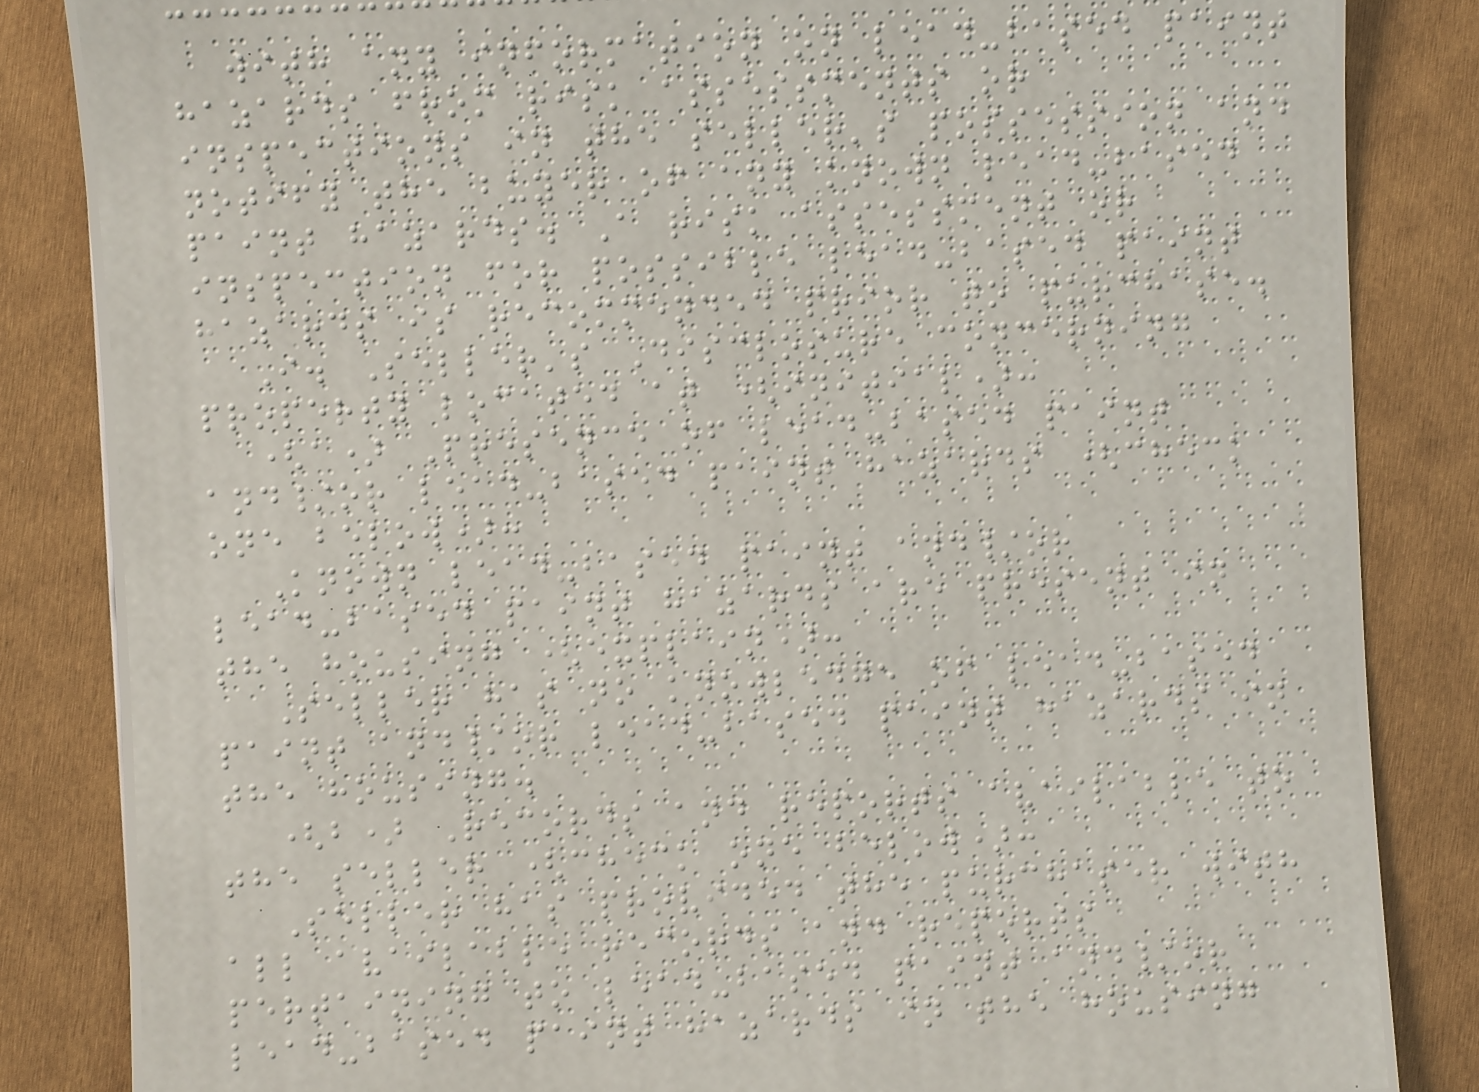with any information on lead-based paint
hazards from risk assessments or
inspections in the seller's possession and
notify the buyer of any known lead-based
paint hazards. A risk assessment or
inspection for possible lead-based paint
hazards is recommended prior to purchase.
I. Seller's Disclosure concerning
property located at (initial):
(a) Presence of lead-based paint
and/or lead-based paint hazards (check
one below):
Known lead-based paint and/or
lead-based paint hazards are present in
the housing (explain):
Seller has no knowledge of lead-based
paint and/or lead-based paint hazards in
the housing.
(b) Records and reports available to
the seller (check one below):
Seller has provided the purchaser with
all available records and reports
pertaining to lead-based paint and/or
lead-based paint hazards in the housing
